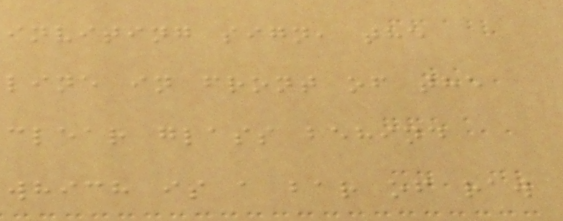inviting sign, the
line in front of the
clear glass behind
which is a bar of raw
